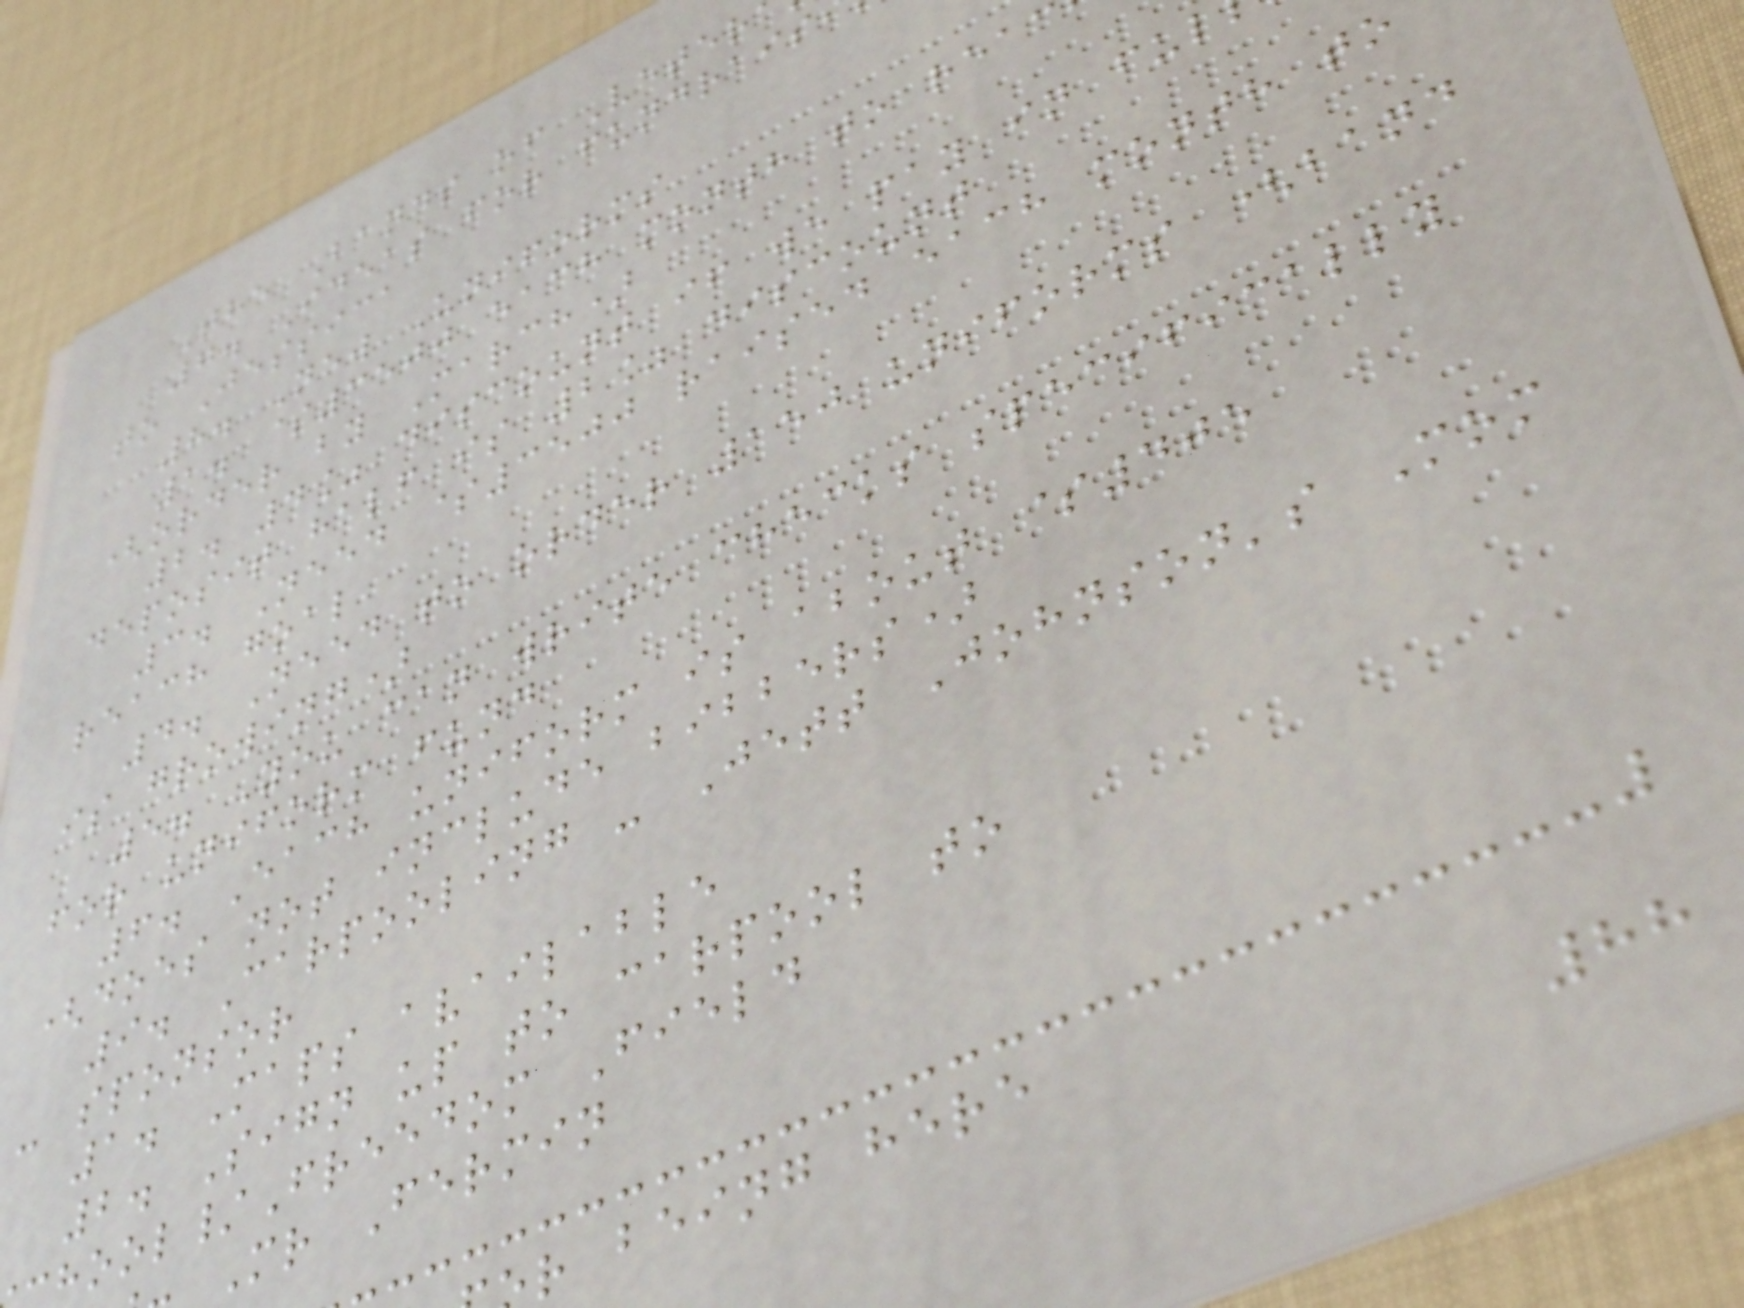The Bands of Veter
7. Ideas for fundrais
to Jessica
8. New Uniforms
1. $3500 each month to reac
(order by March)
2. 4% discount if we pay in ful
deposit half is 2% discount
3. Need $3500 raised each month to
reach goal
4. Need to order 150 uniforms (band
is growing)
5. You can write checks specifically
for uniform fund
6. Each uniform is about $405
(does not include bibbers)
9. Carpooling - Jett Johnson's Mom
- sponsor
1. Maps available
2. Sign up to carpool to
hool/Freedom Field
Mr Fermin
r being here
88
